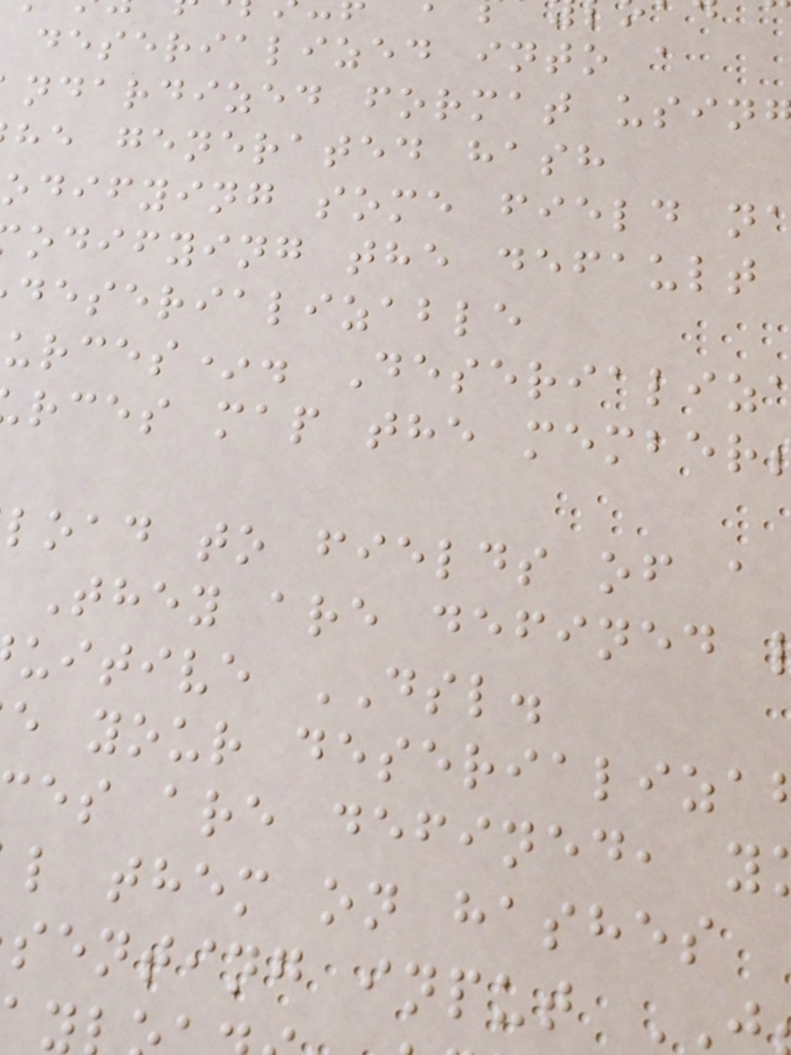deserialized into a
ndardized format usin
he generated hash
odifying some field n
odifying the default
deserializable
urces*. Deserializ
rces map the member
load to fields of a
They are defined
uitive DSL.
e your deserializa
es are defined, y
l them on hashes
senting input
